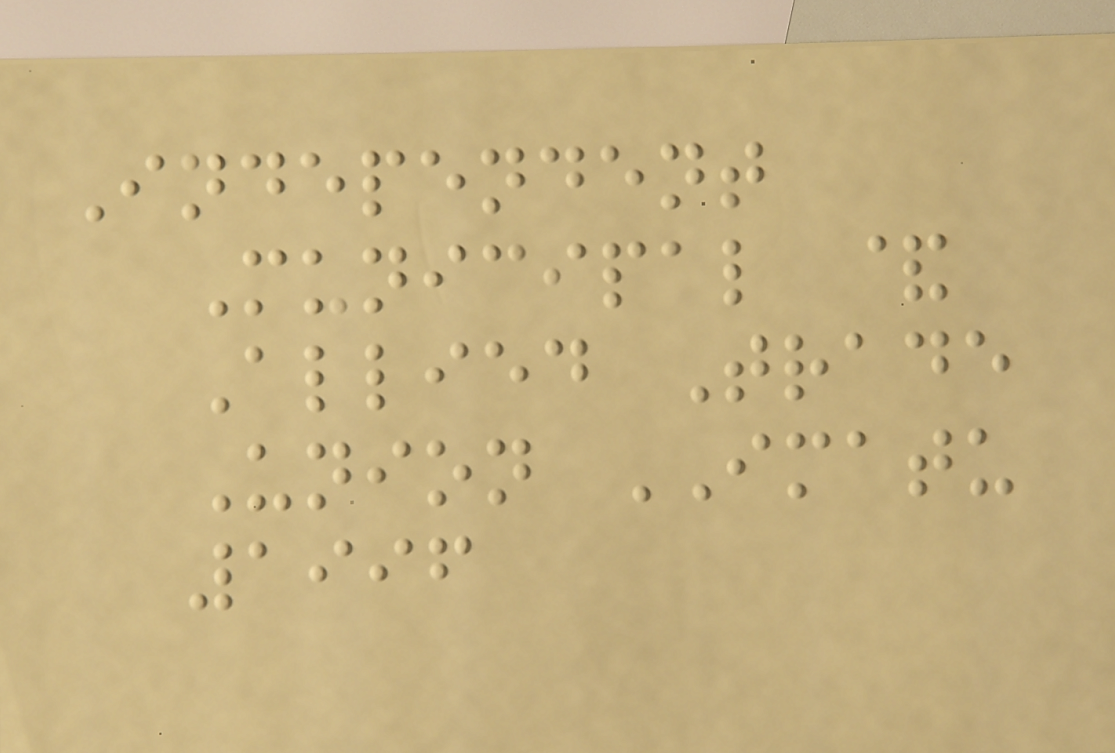Independent
Municipal &
Allied Trade
Union IMATU
1996
